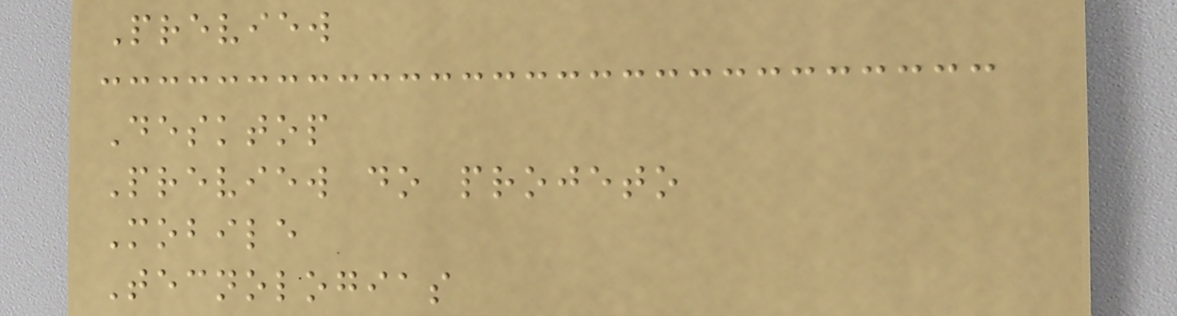Preview
Desktop
Preview do projeto
Mobile
Tecnologias
